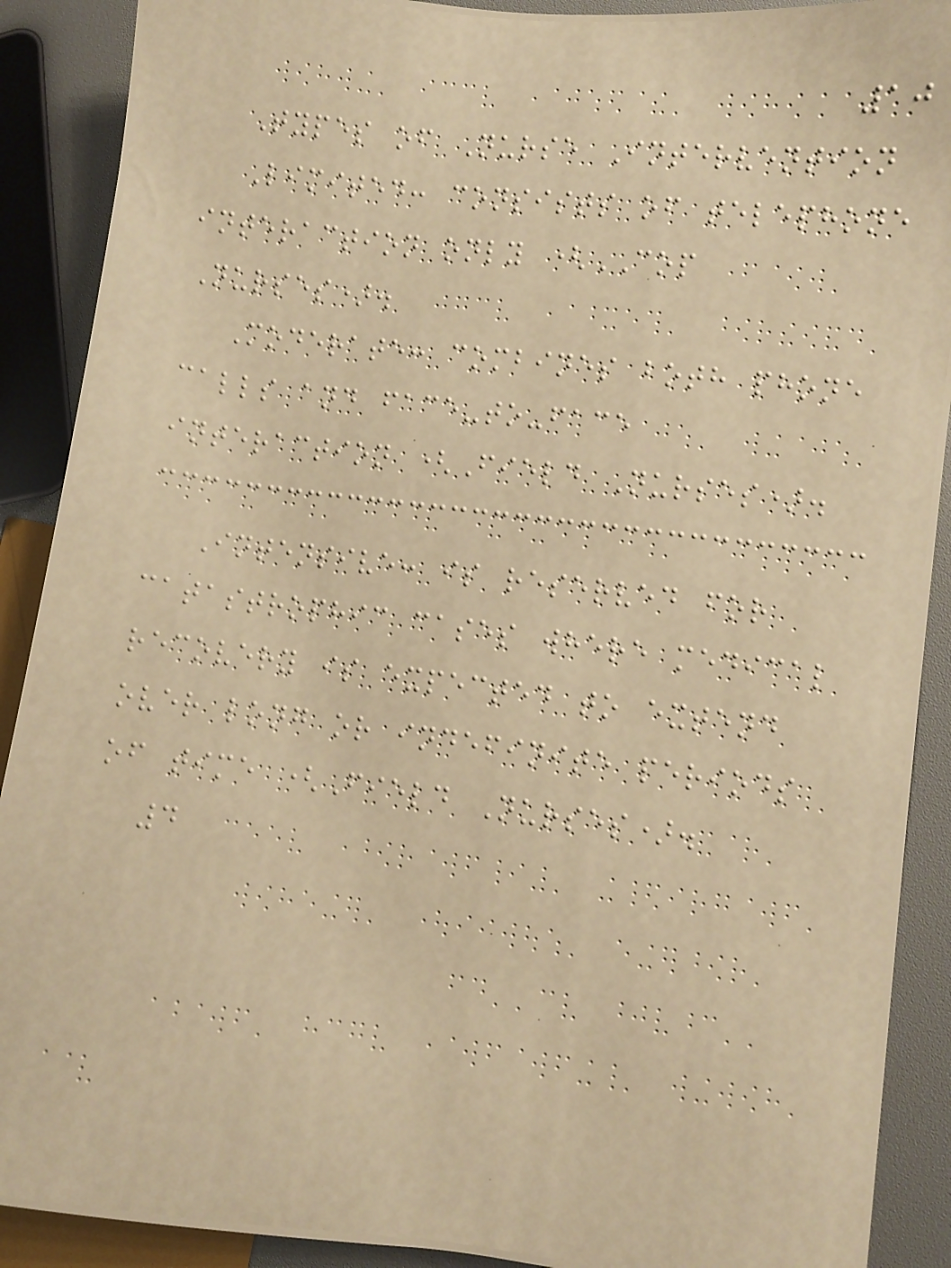10
Types of Nurse Intervention
Limited: consists of telephone
interaction only (COP
Nurses).
Moderate: combines both phone
calls and face-to-face
interaction (Field Nurses).
Intensive: is reserved for
catastrophic cases where medical
recovery is expected to extend
over long or indefinite periods
of time (Field Nurses).
4
